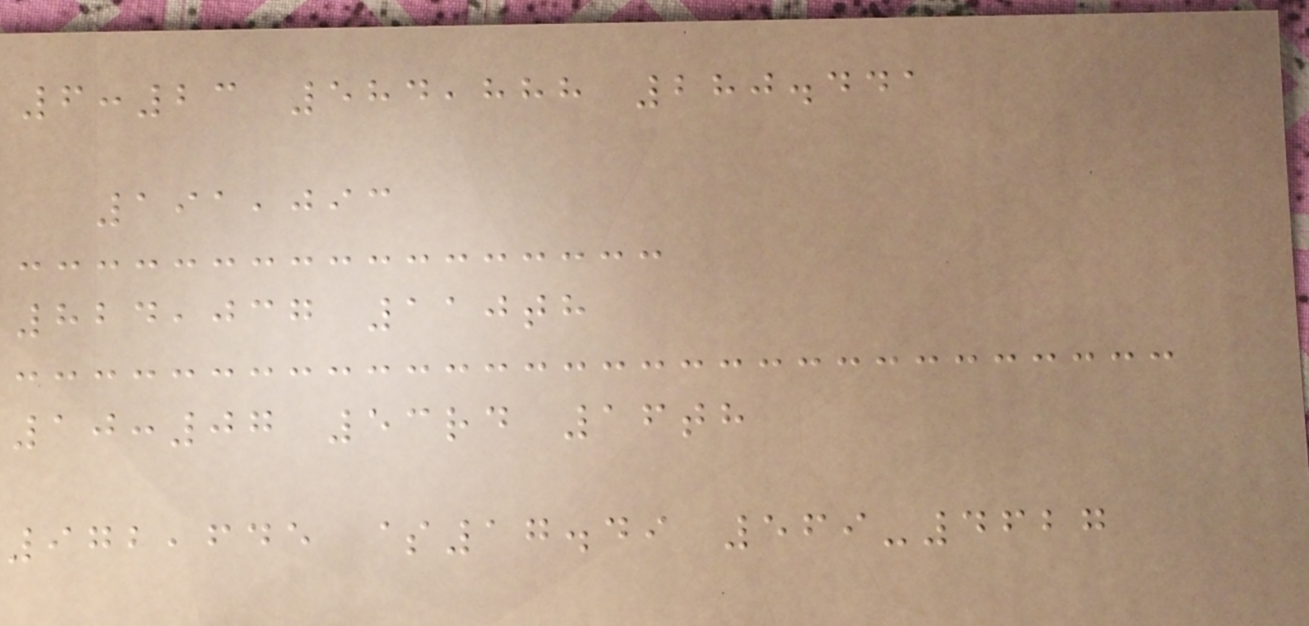6:23 584,888 280.441
191,093
824,037 110th
10:07 53rd 16th
972,645 $17.49 569-4627
